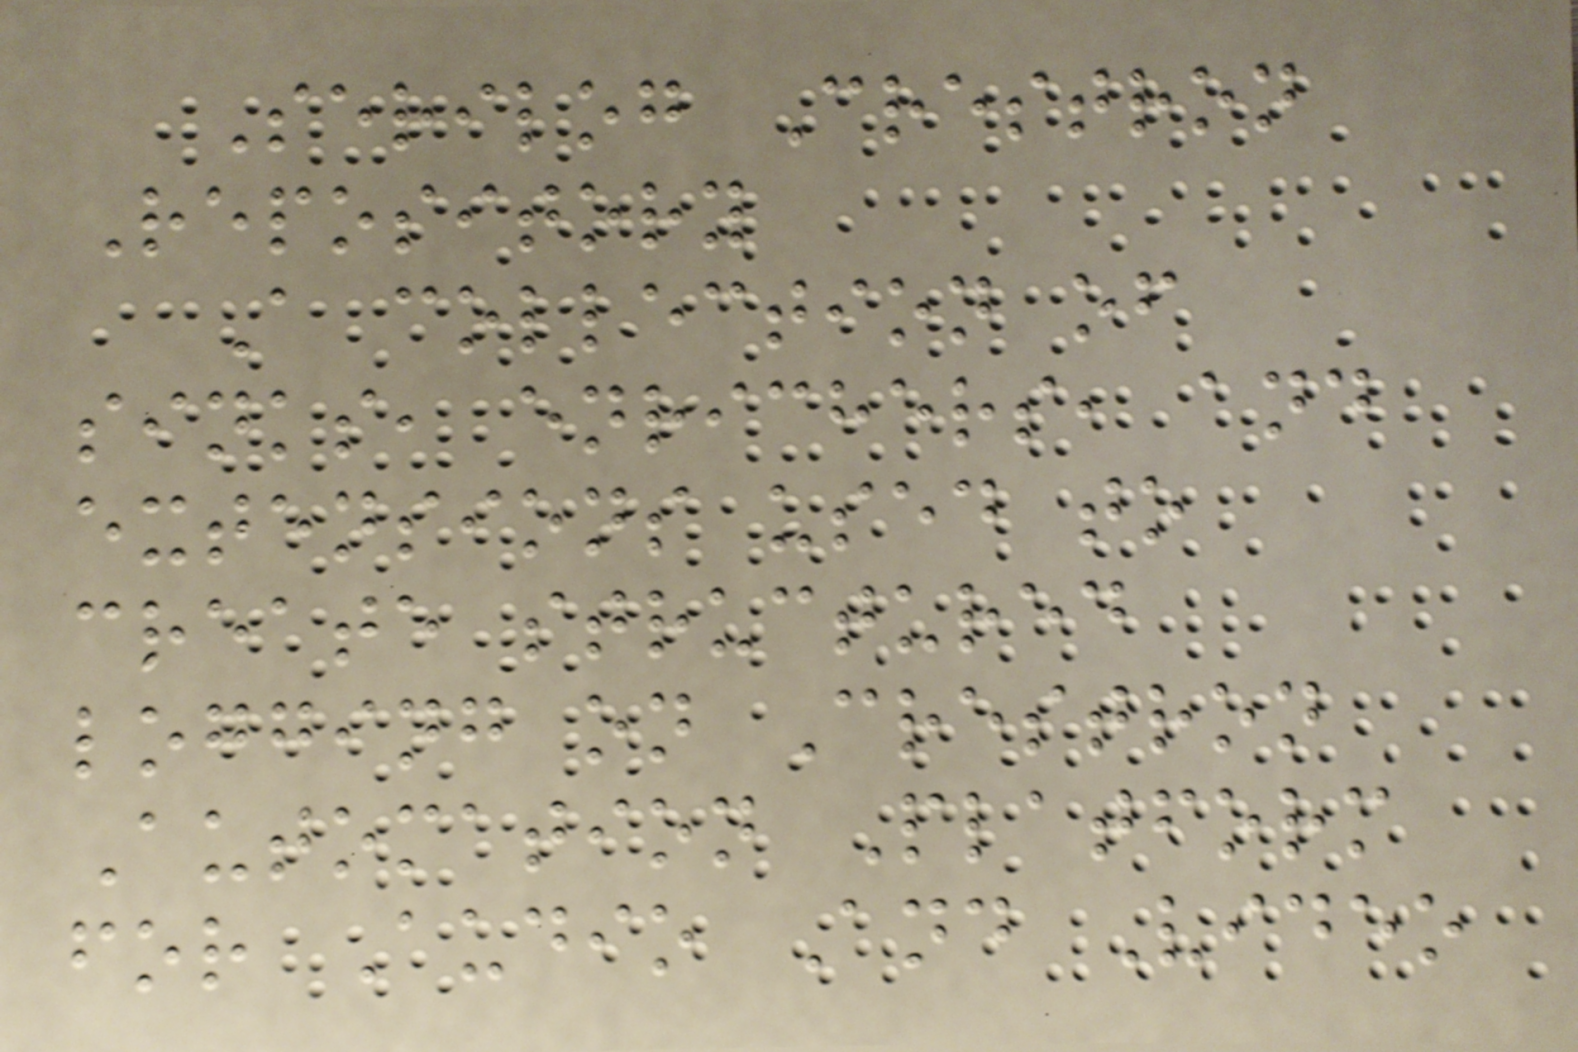Serilog Crestron
Repository
A collection of
sinks, enrichers, and
extensions used to
create structured
logging on Crestron
Automation Platform
for Audio And Video
